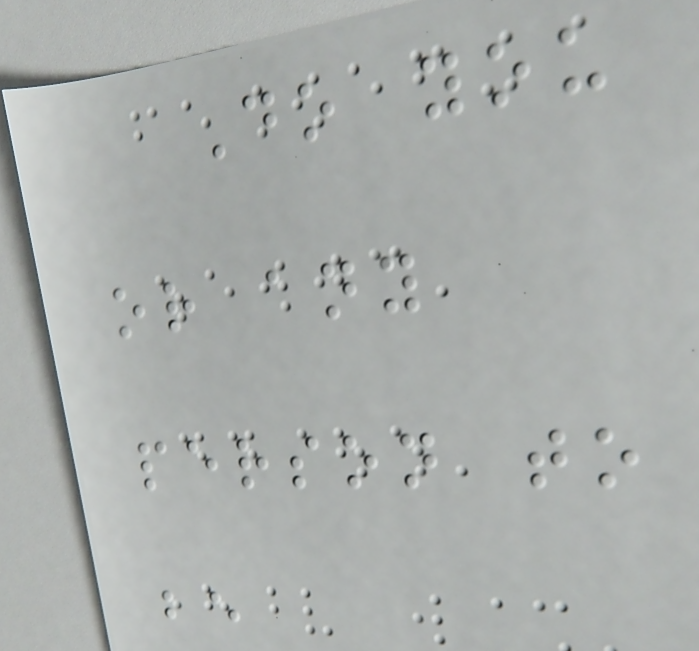Do you
or any
person to
be
